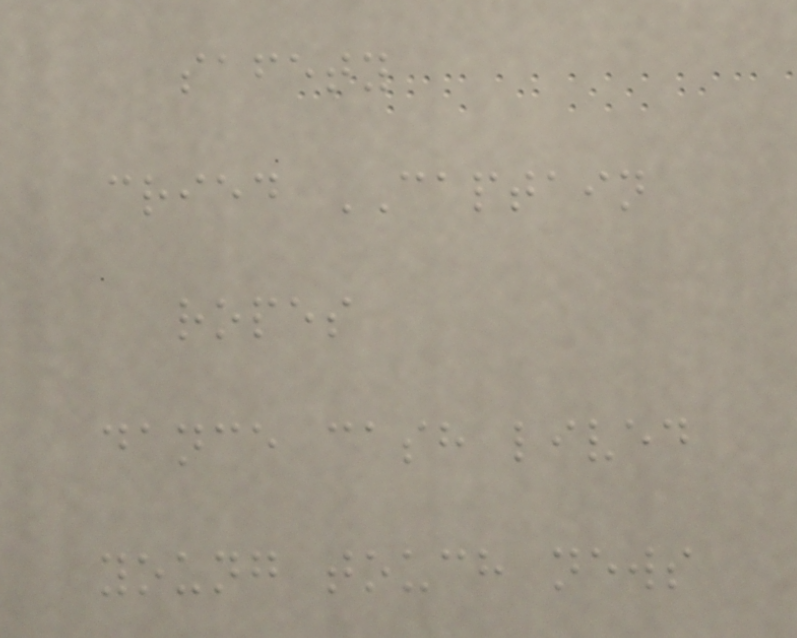safety
cried CAPTAIN
ropes
dance cash lived
young touch news
